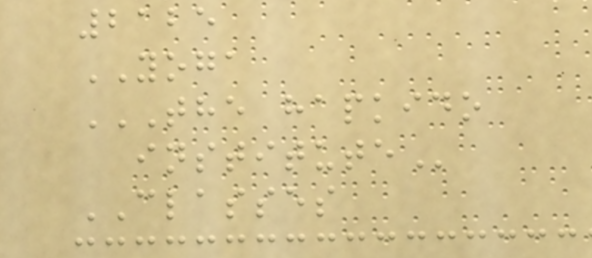2125
YOGA
THE HAPKIDO
INSTITUTE
CLASSES
